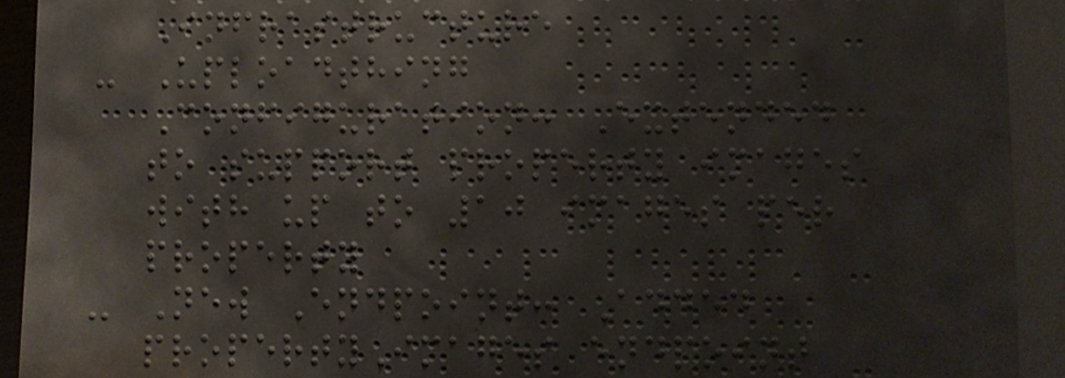Infrastructure
- Uploadthing
Configuration: Extended
to support property images
with up to 10 images per
property
- New Endpoint: Added
propertyImages endpoint
